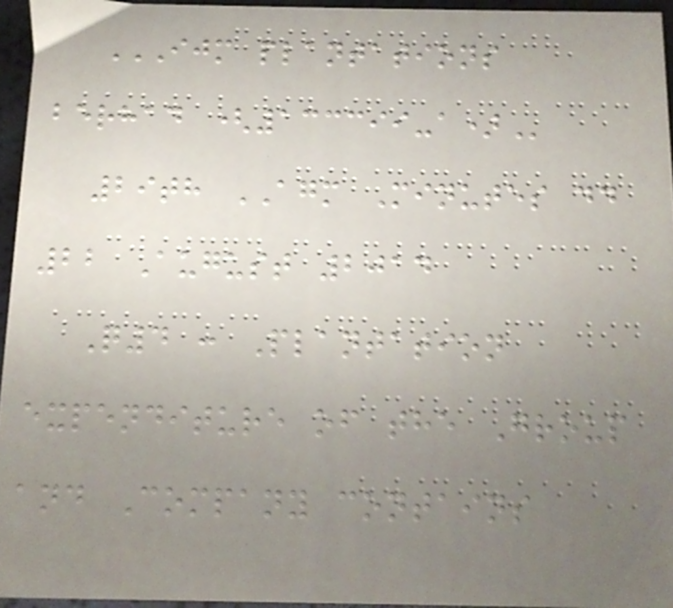IJM PLANTATIONS
BERHAD (133399-A)
29th AGM Minutes dd
22 August 2014
Q4 : Plantation
expenditure of the Group
and Company contains
